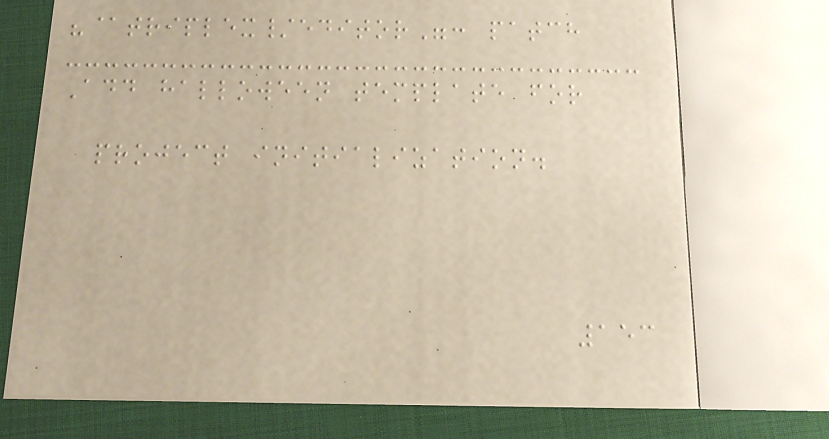"@triplex/editor": patch
Add halloween template for
project initialization.
153
